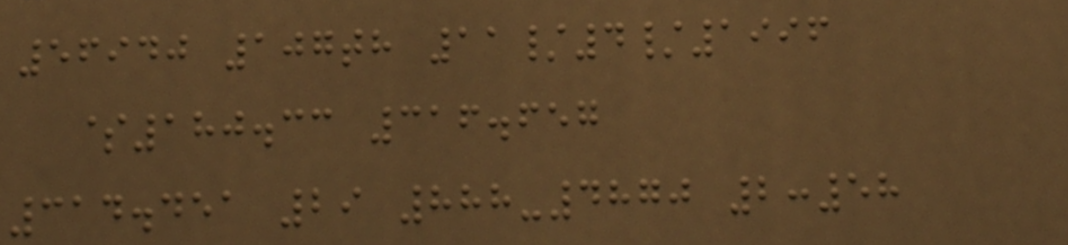56940 107th 11/4/1996
$180.33 316.657
314.451 29 888-4870 2:58
